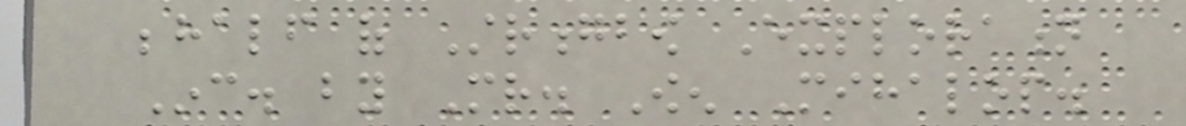behalf of Strongbow Exploration
Inc. by Mr. Owen Mihalop.
